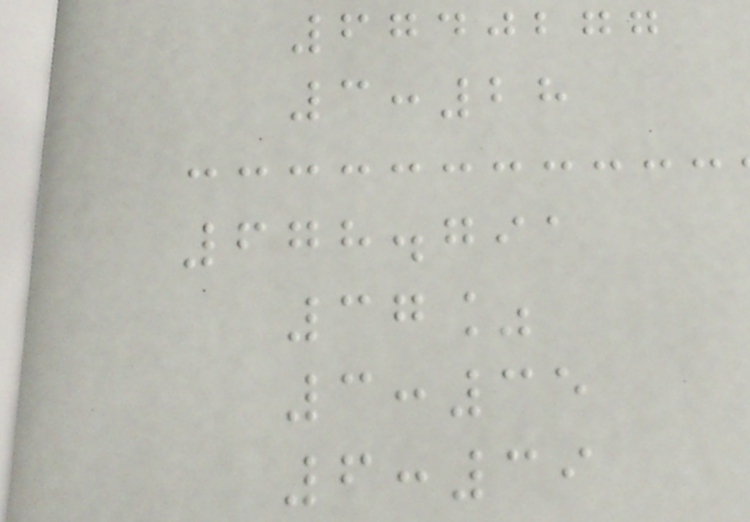6740277
3:28
678.791
37%
3:35
6:39
